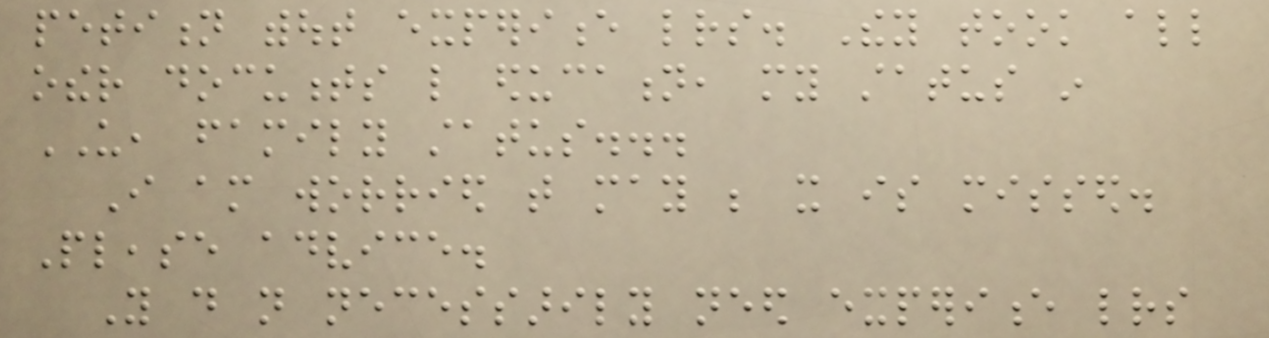petition without experience letters. They took all
other documents like education, my status in
US, family status...
I am worried that may be it is missed.
Please advice.
You do not necessarily need experience letters
